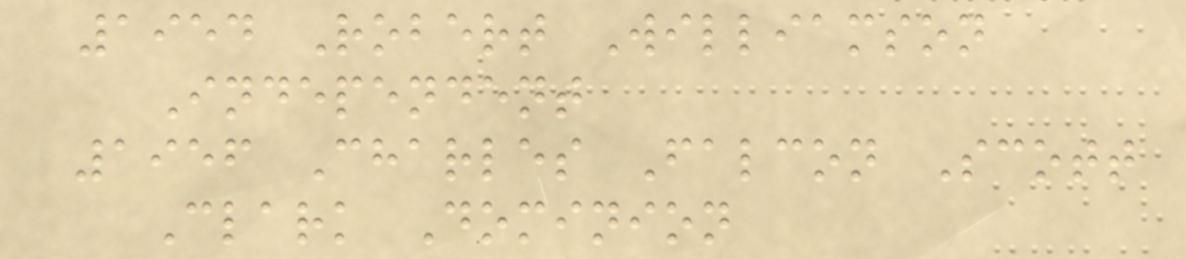1954 Robert Williamson
Independent
1956 Charles Falcon Scott
Clark Dominion
